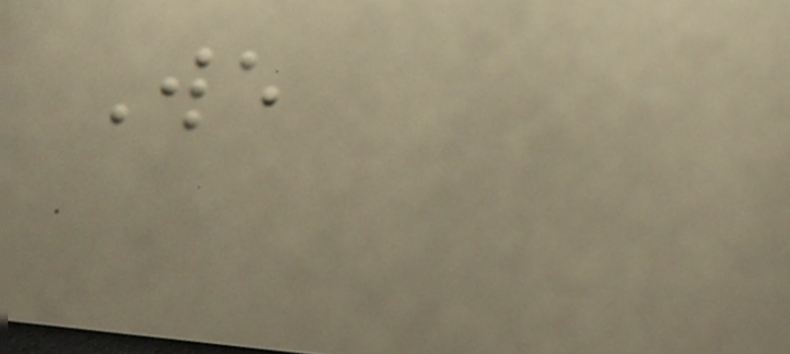We
